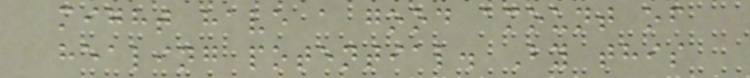might have a good amount of
healing potential. By this
